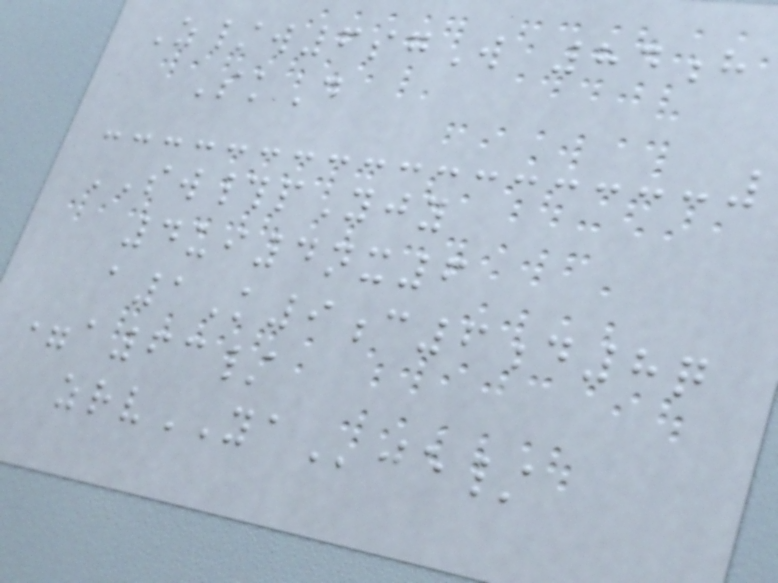Z/w6sgW 84h
SkD
SW#pYjy
4ui4nx6
a1K9c6d8q
=a63/
zrvYAje/
